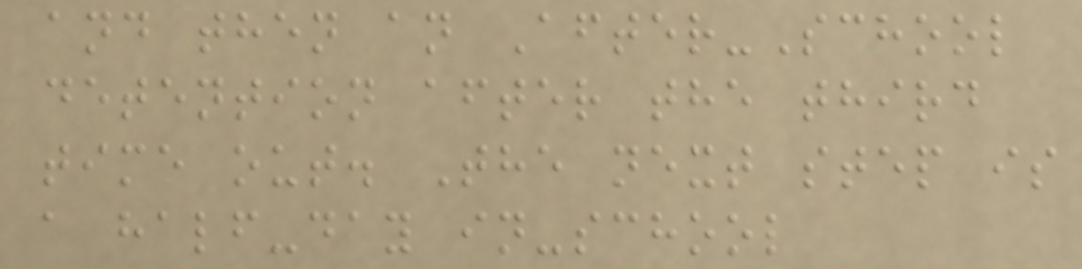and then an After-School
detention after the third
time out. The next step is
a half-day in-school
